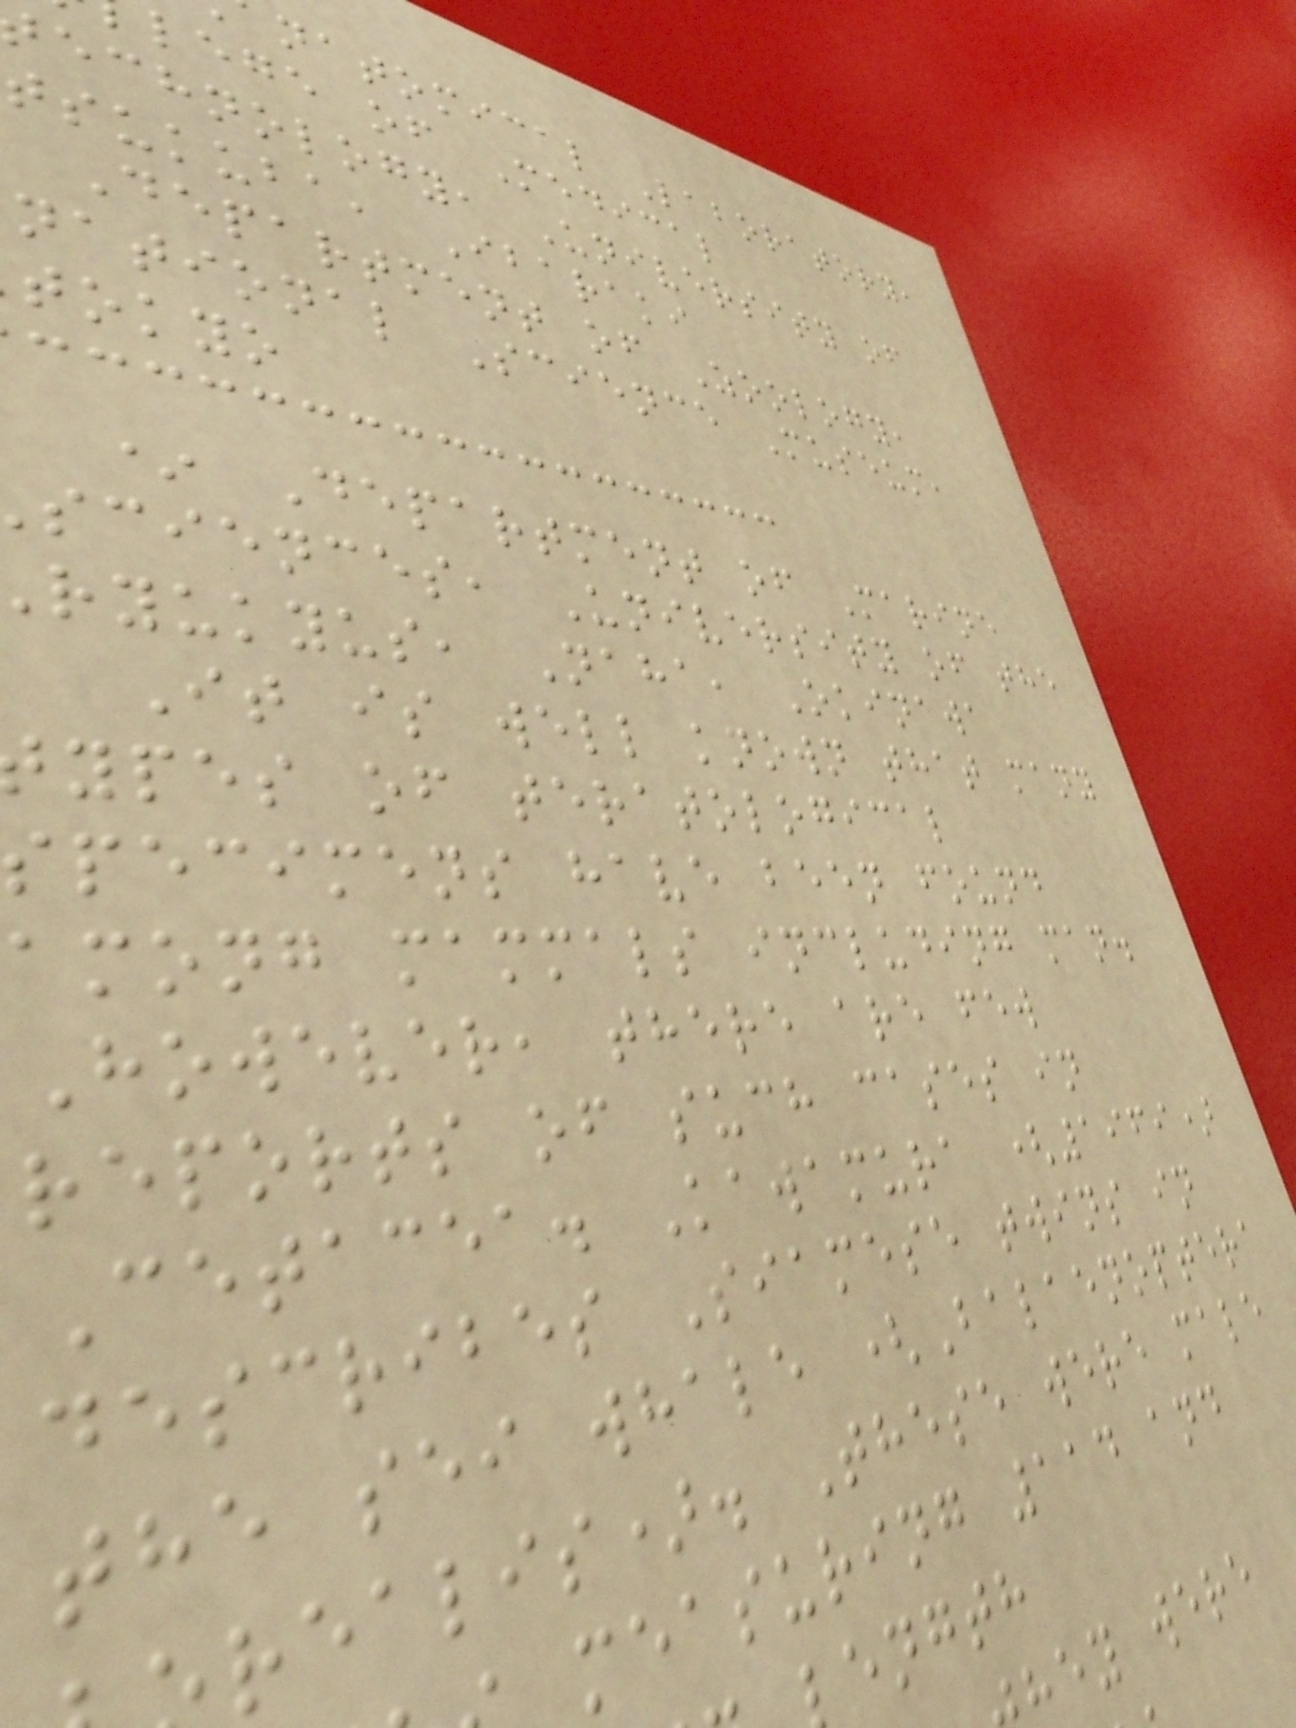natomical Laboratory,
lege of Medical
echnology, University of
tsukuba, Ibaraki
Department of Zoology,
national Science Museum,
tokyo
* Department of Marine
sciences, University of the
ryukyus, Naha, Okinawa
It is well known that many
ypes of teratological
specimens have been found
among mammals including man.
However, there are few
reports of such cases in
Cetacea. Kawamura (1969)
describes Siamese twins in
the sei whale (Balaenoptera
realis). These were male
measuring 114 and
ength
hey were
